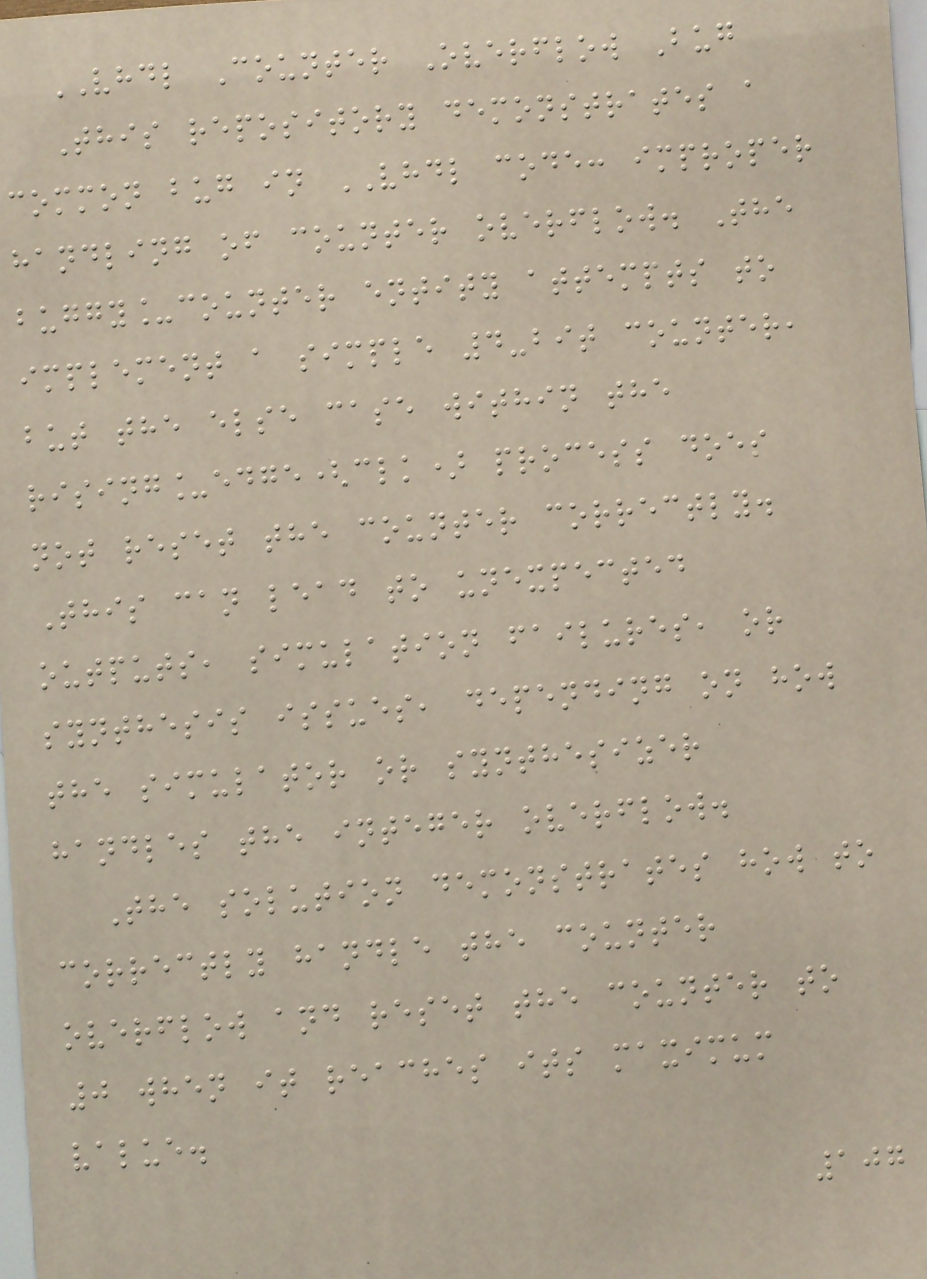VHDL Counter Overflow Bug
This repository demonstrates a
common bug in VHDL code: improper
handling of counter overflow. The
buggy_counter entity attempts to
implement a simple 4-bit counter,
but the else case within the
rising_edge(clk) process does
not reset the counter correctly.
This can lead to unexpected
outputs, simulation failures, or
synthesis issues, depending on how
the simulator or synthesizer
handles the integer overflow.
The solution demonstrates how to
correctly handle the counter
overflow and reset the counter to
0 when it reaches its maximum
value.
107
